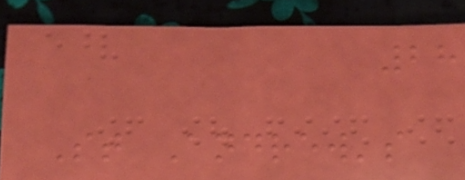28
St Andrew's
